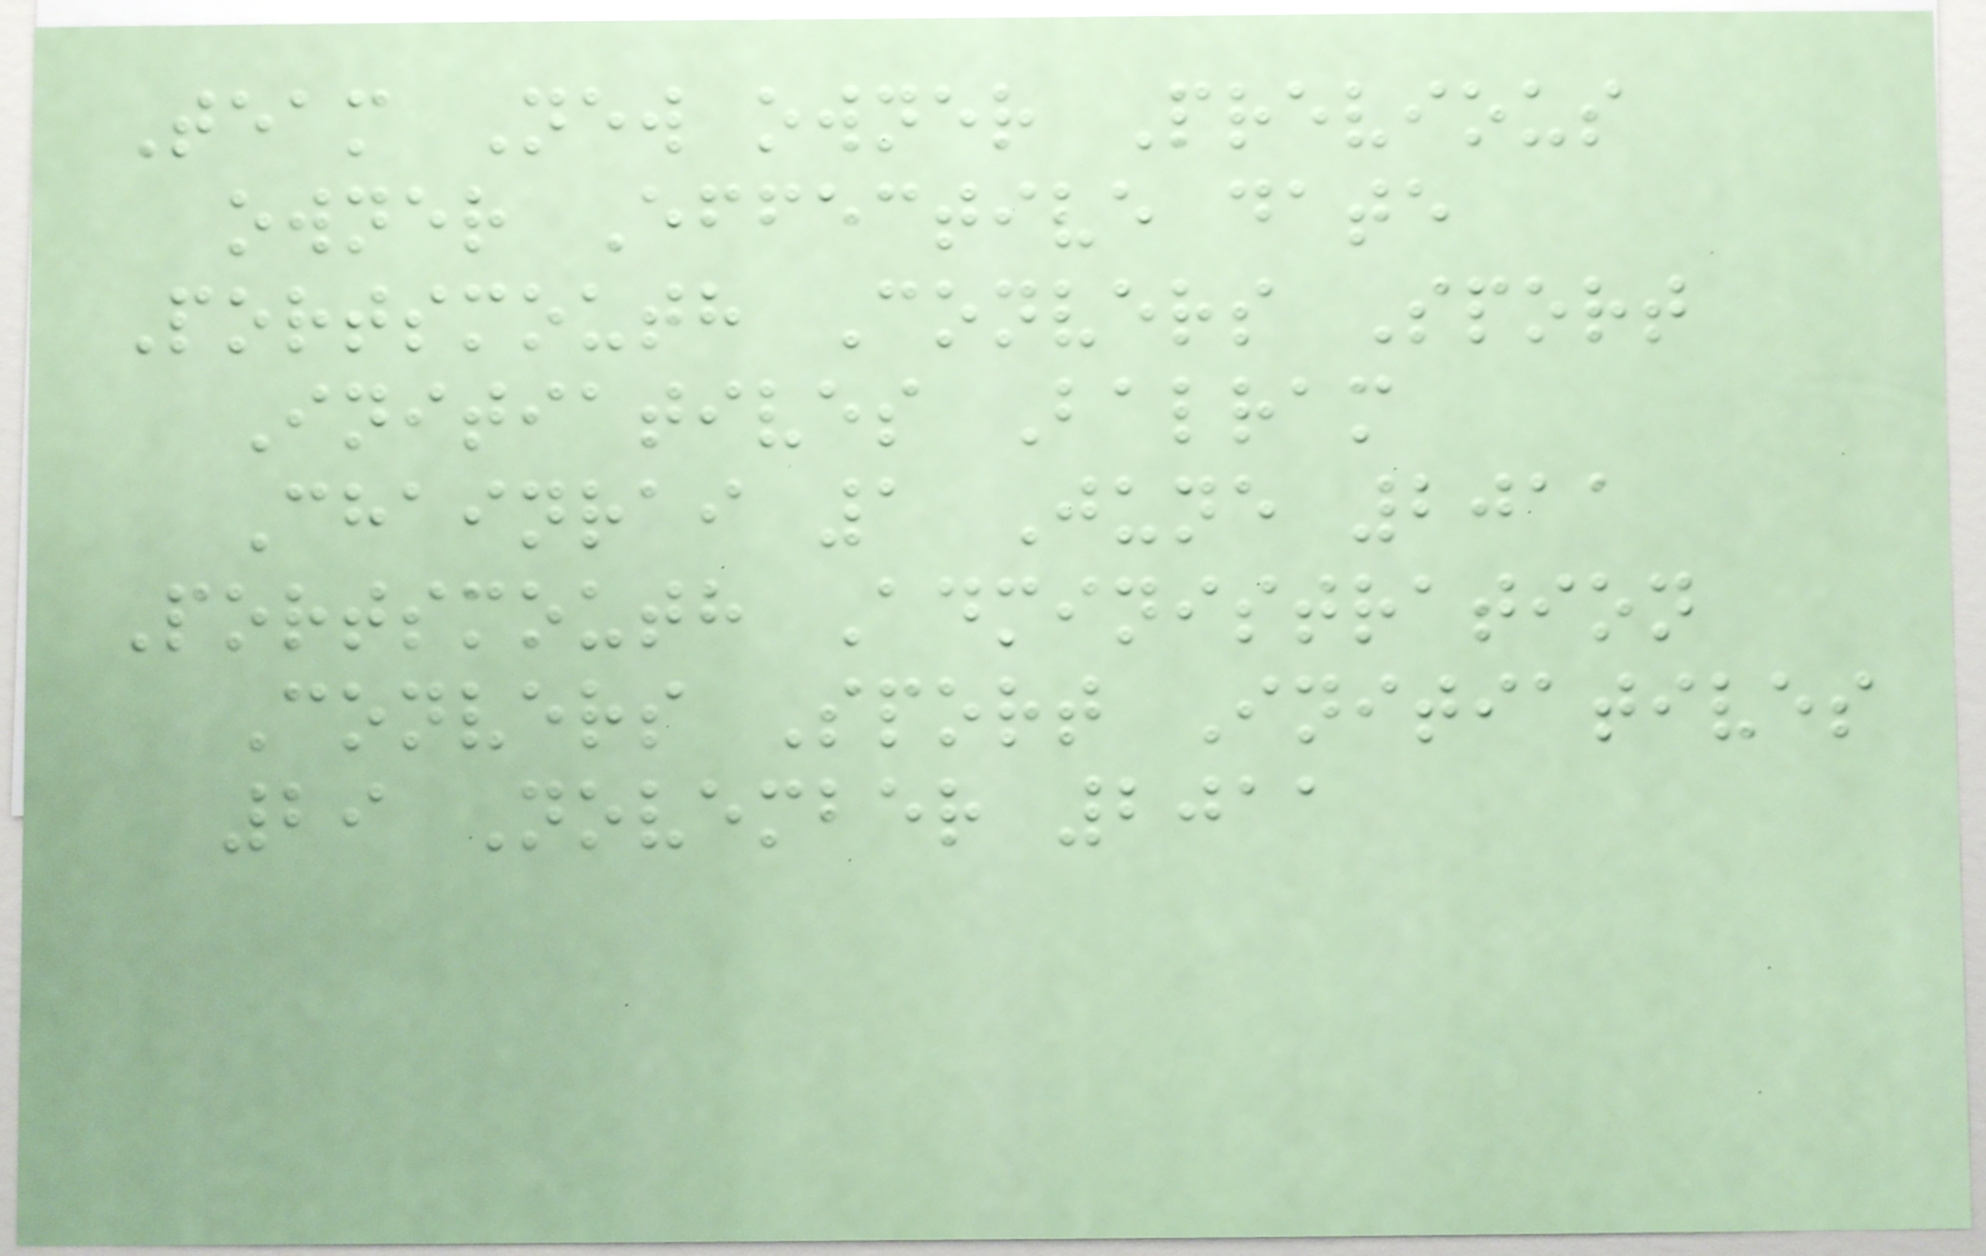Team New owner Previous
owner Effective date
Portsmouth Convers Sport
Initiatives Balram
Chainrai 1 June 2011
Portsmouth Administration
Convers Sport Initiatives
29 November 2011
